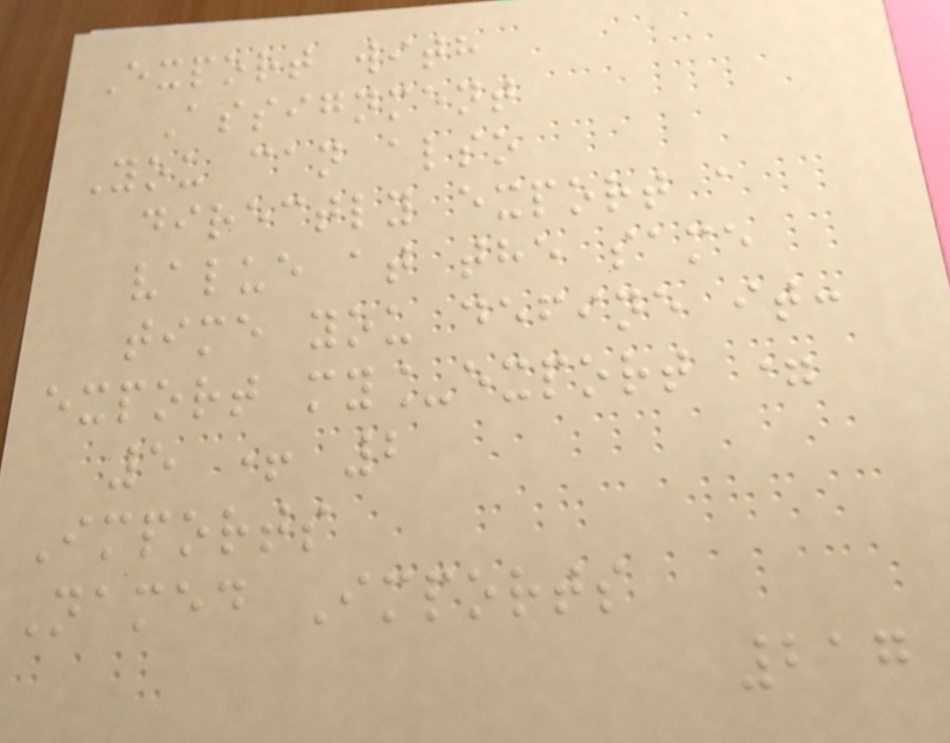Export with
Assignment
You can also
directly export a
value at the same
time you define it:
export my_export =
5 + 2
Imports
Named Imports
217
